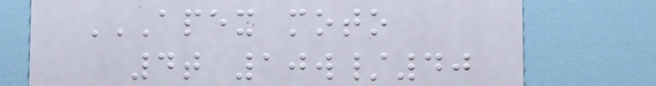APEX MOTO
4T 10W/40
